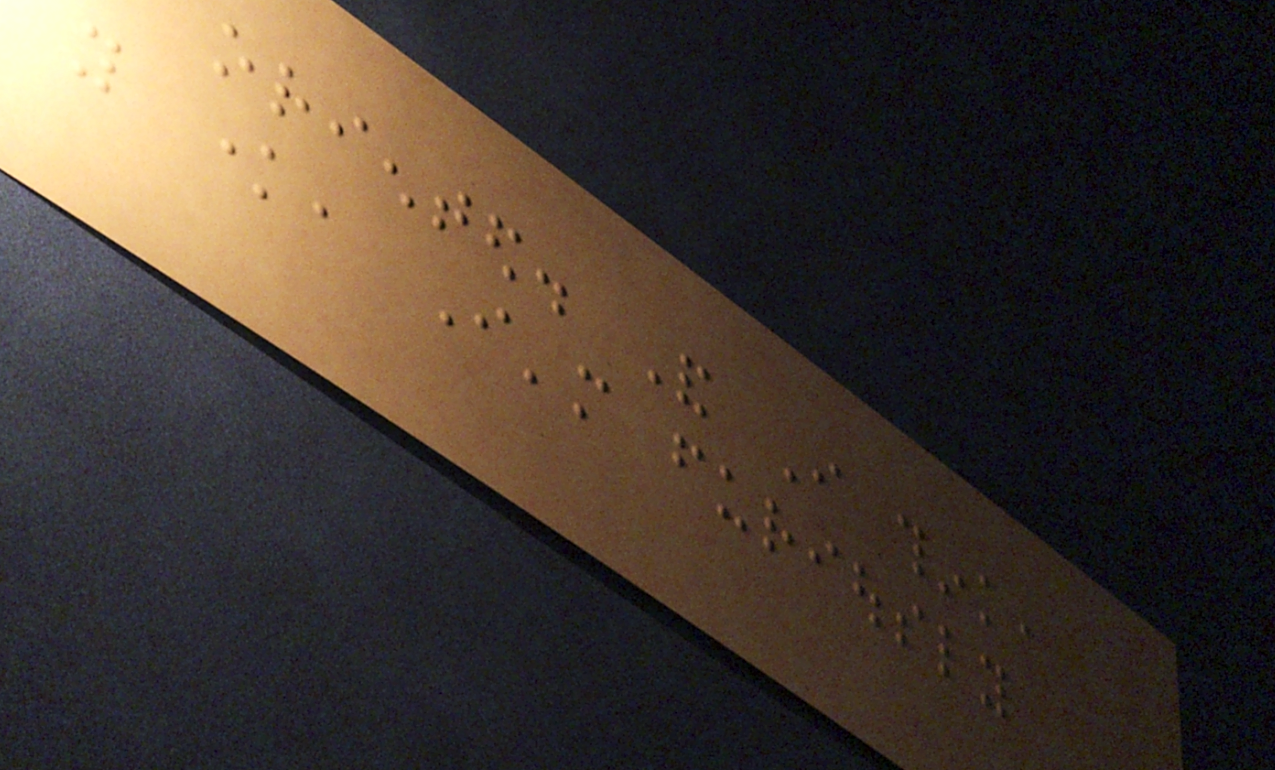oriented. And I think,
you know, I'm furiously
